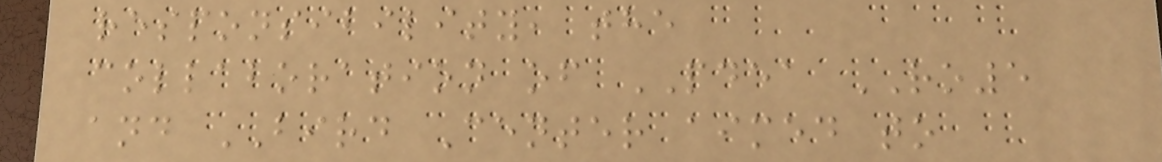responsibility, the
collaboration of PDEA RO5
and BIRD Center aimed to
